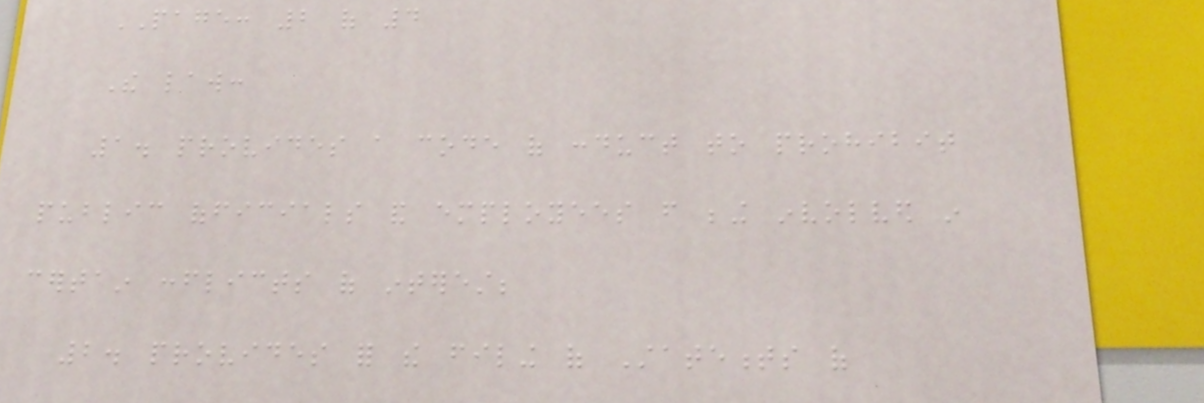PAGE: 2 of 4
The law:
1. provides a code of conduct to prohibit
public officials and employees from being involved in
certain conflicts of interest;
2. provides for the filing of Statements of
